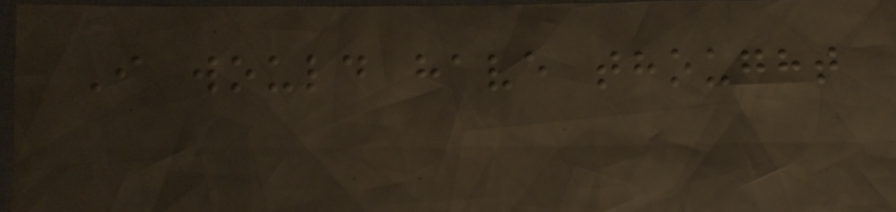I would have thought
